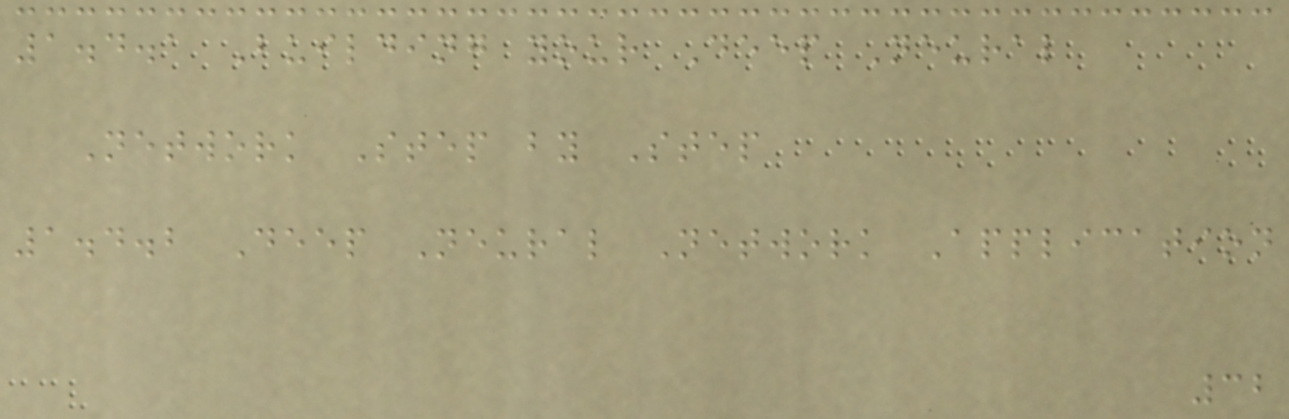1.4.1 Building your Deep Neural
Network Step by Step
1.4.2 Deep Neural Network Application
32
